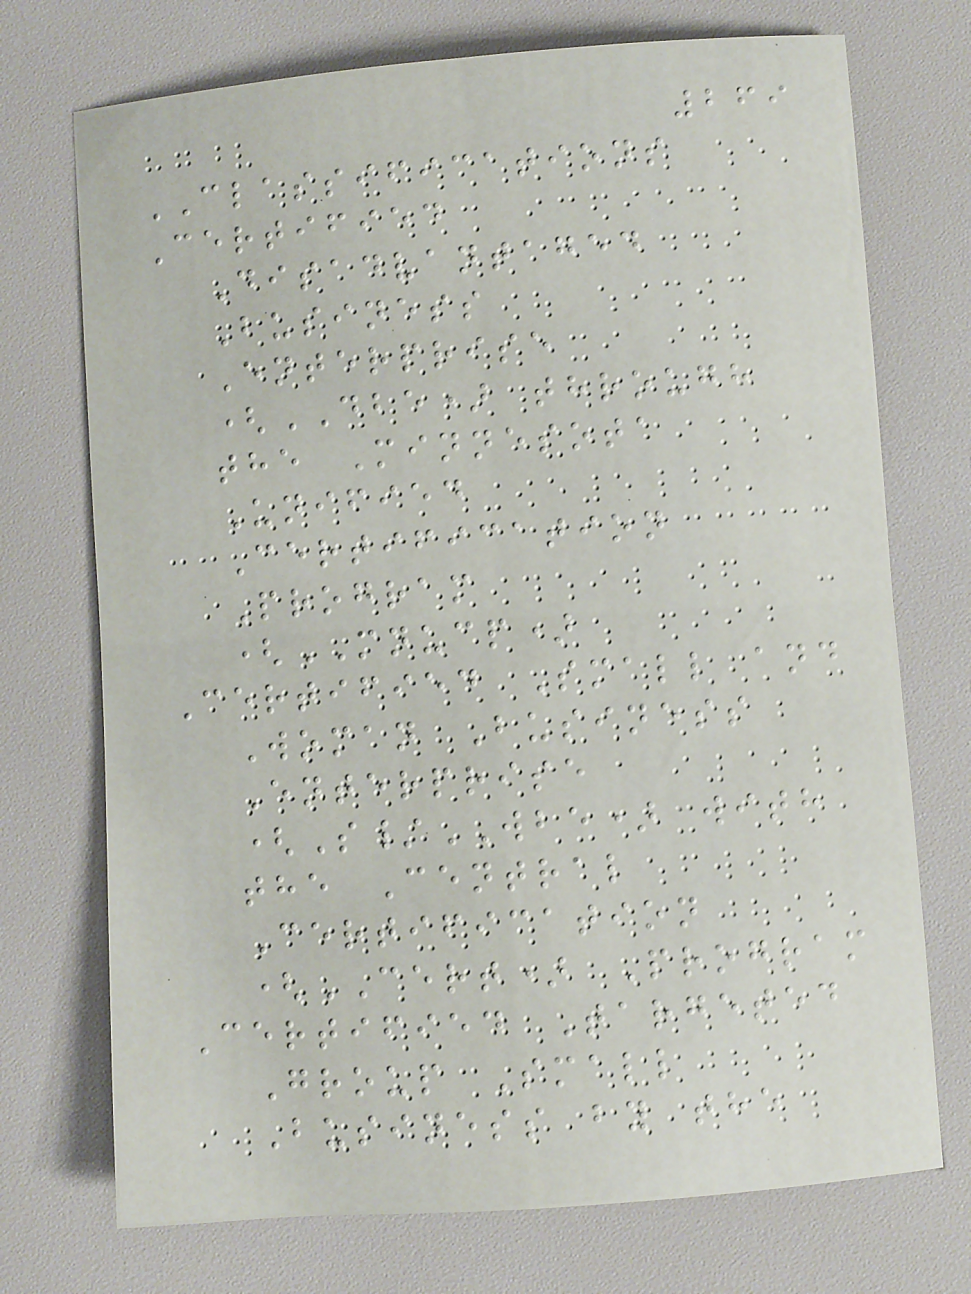269
CLASSIFICATIONS
Certified
Disadvantaged
Business
Enterprise
(DBE) through
the Minnesota
Unified
Certification
Program
(MNUCP)
Certified Small and
Woman Business
Enterprise
(S/WBE) with
the Central
Certification
(CERT) Program
Certified Targeted
Group Small
Business by the
